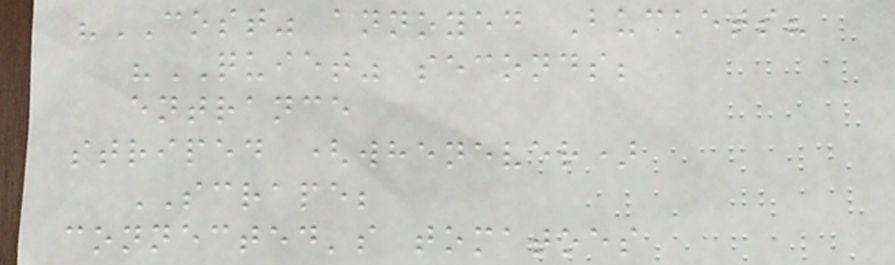"COST" annoyed Buckets?
"QUIET" seconds;
entrance
striped (whenever)
SCRAPE;
connected's tomatoes
